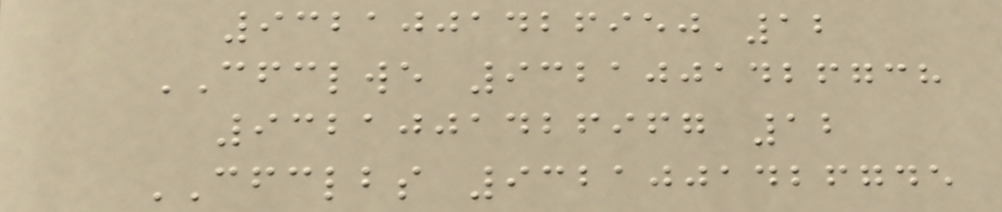9321001426950 12
CFCLWE 9321001426738
9321001426967 12
CFCLBS 9321001426745
